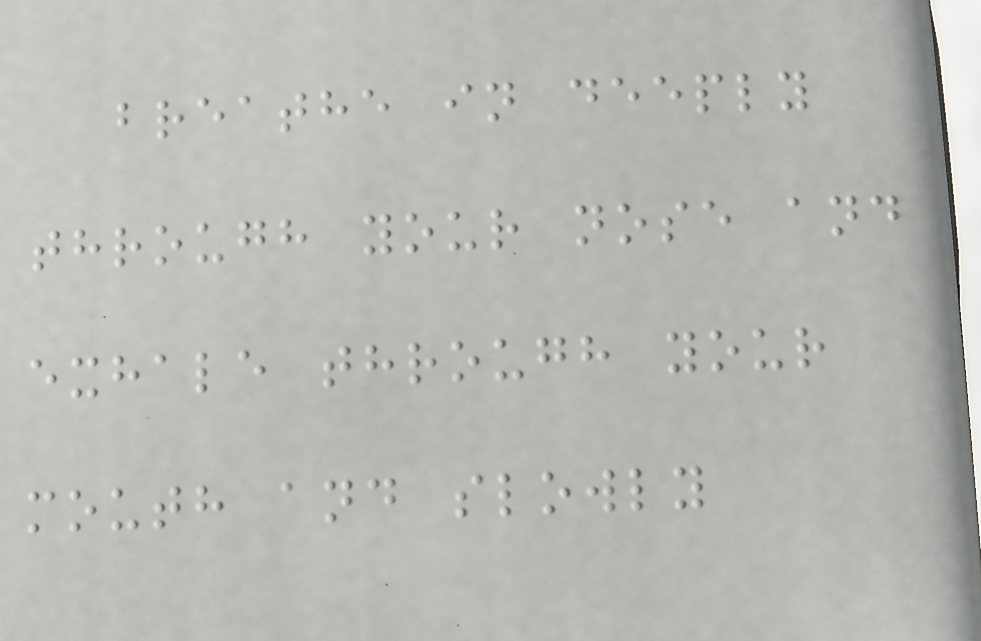breathe in deeply
through your nose and
exhale through your
mouth and slowly
